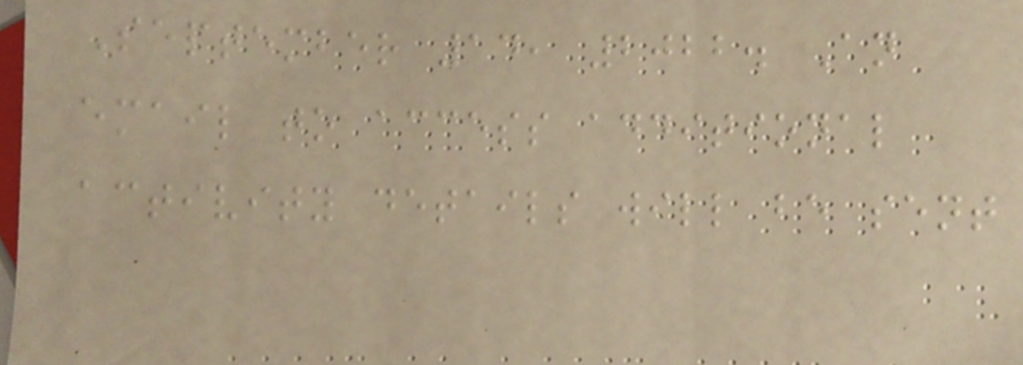September 14, 2022. An
email to access additional
activity details will be sent
